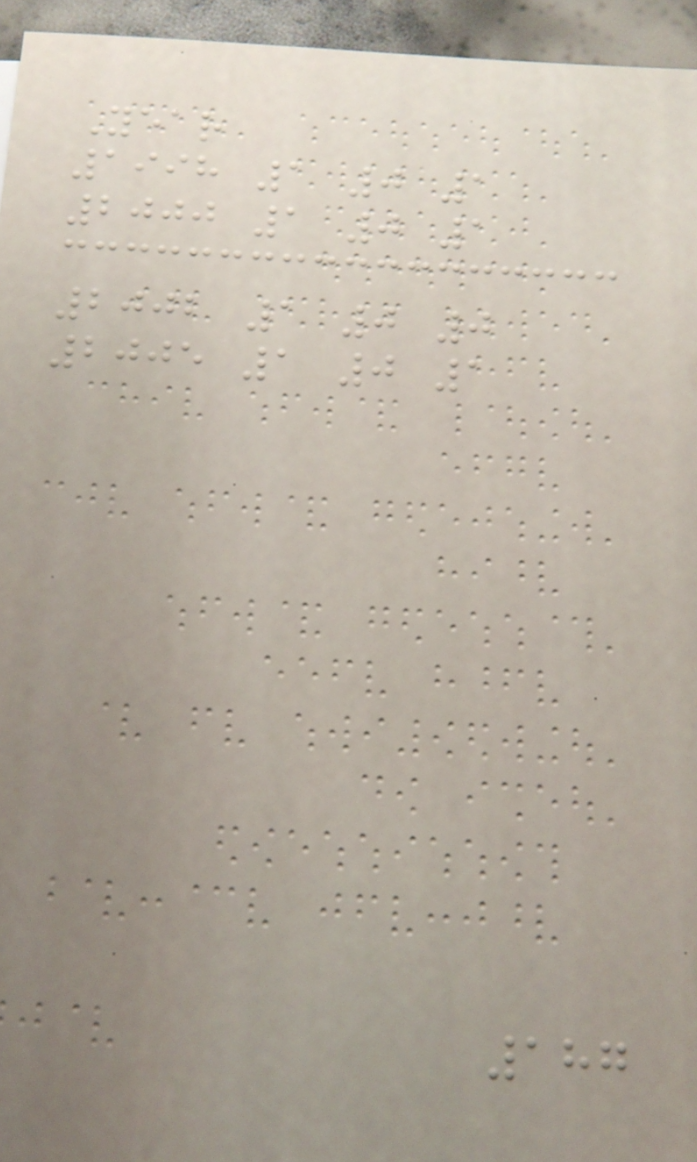Year
1998 1 0 1
2000 1 0 1
2002 1 0 0
2005 1 0 1
187
